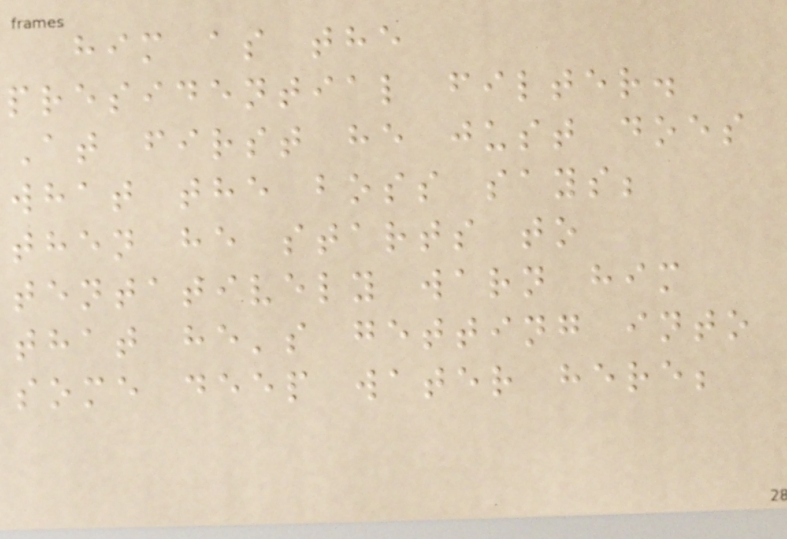him as the
presidential filter.
At first he just does
what the boss says;
then he starts to
tentatively warn him
that he's getting into
some deep water here;
